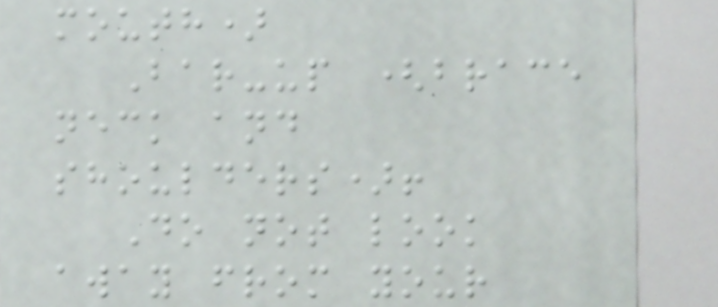mouth)
Bar-up (brace
neck and
shoulders)!
Do not look
away from your
